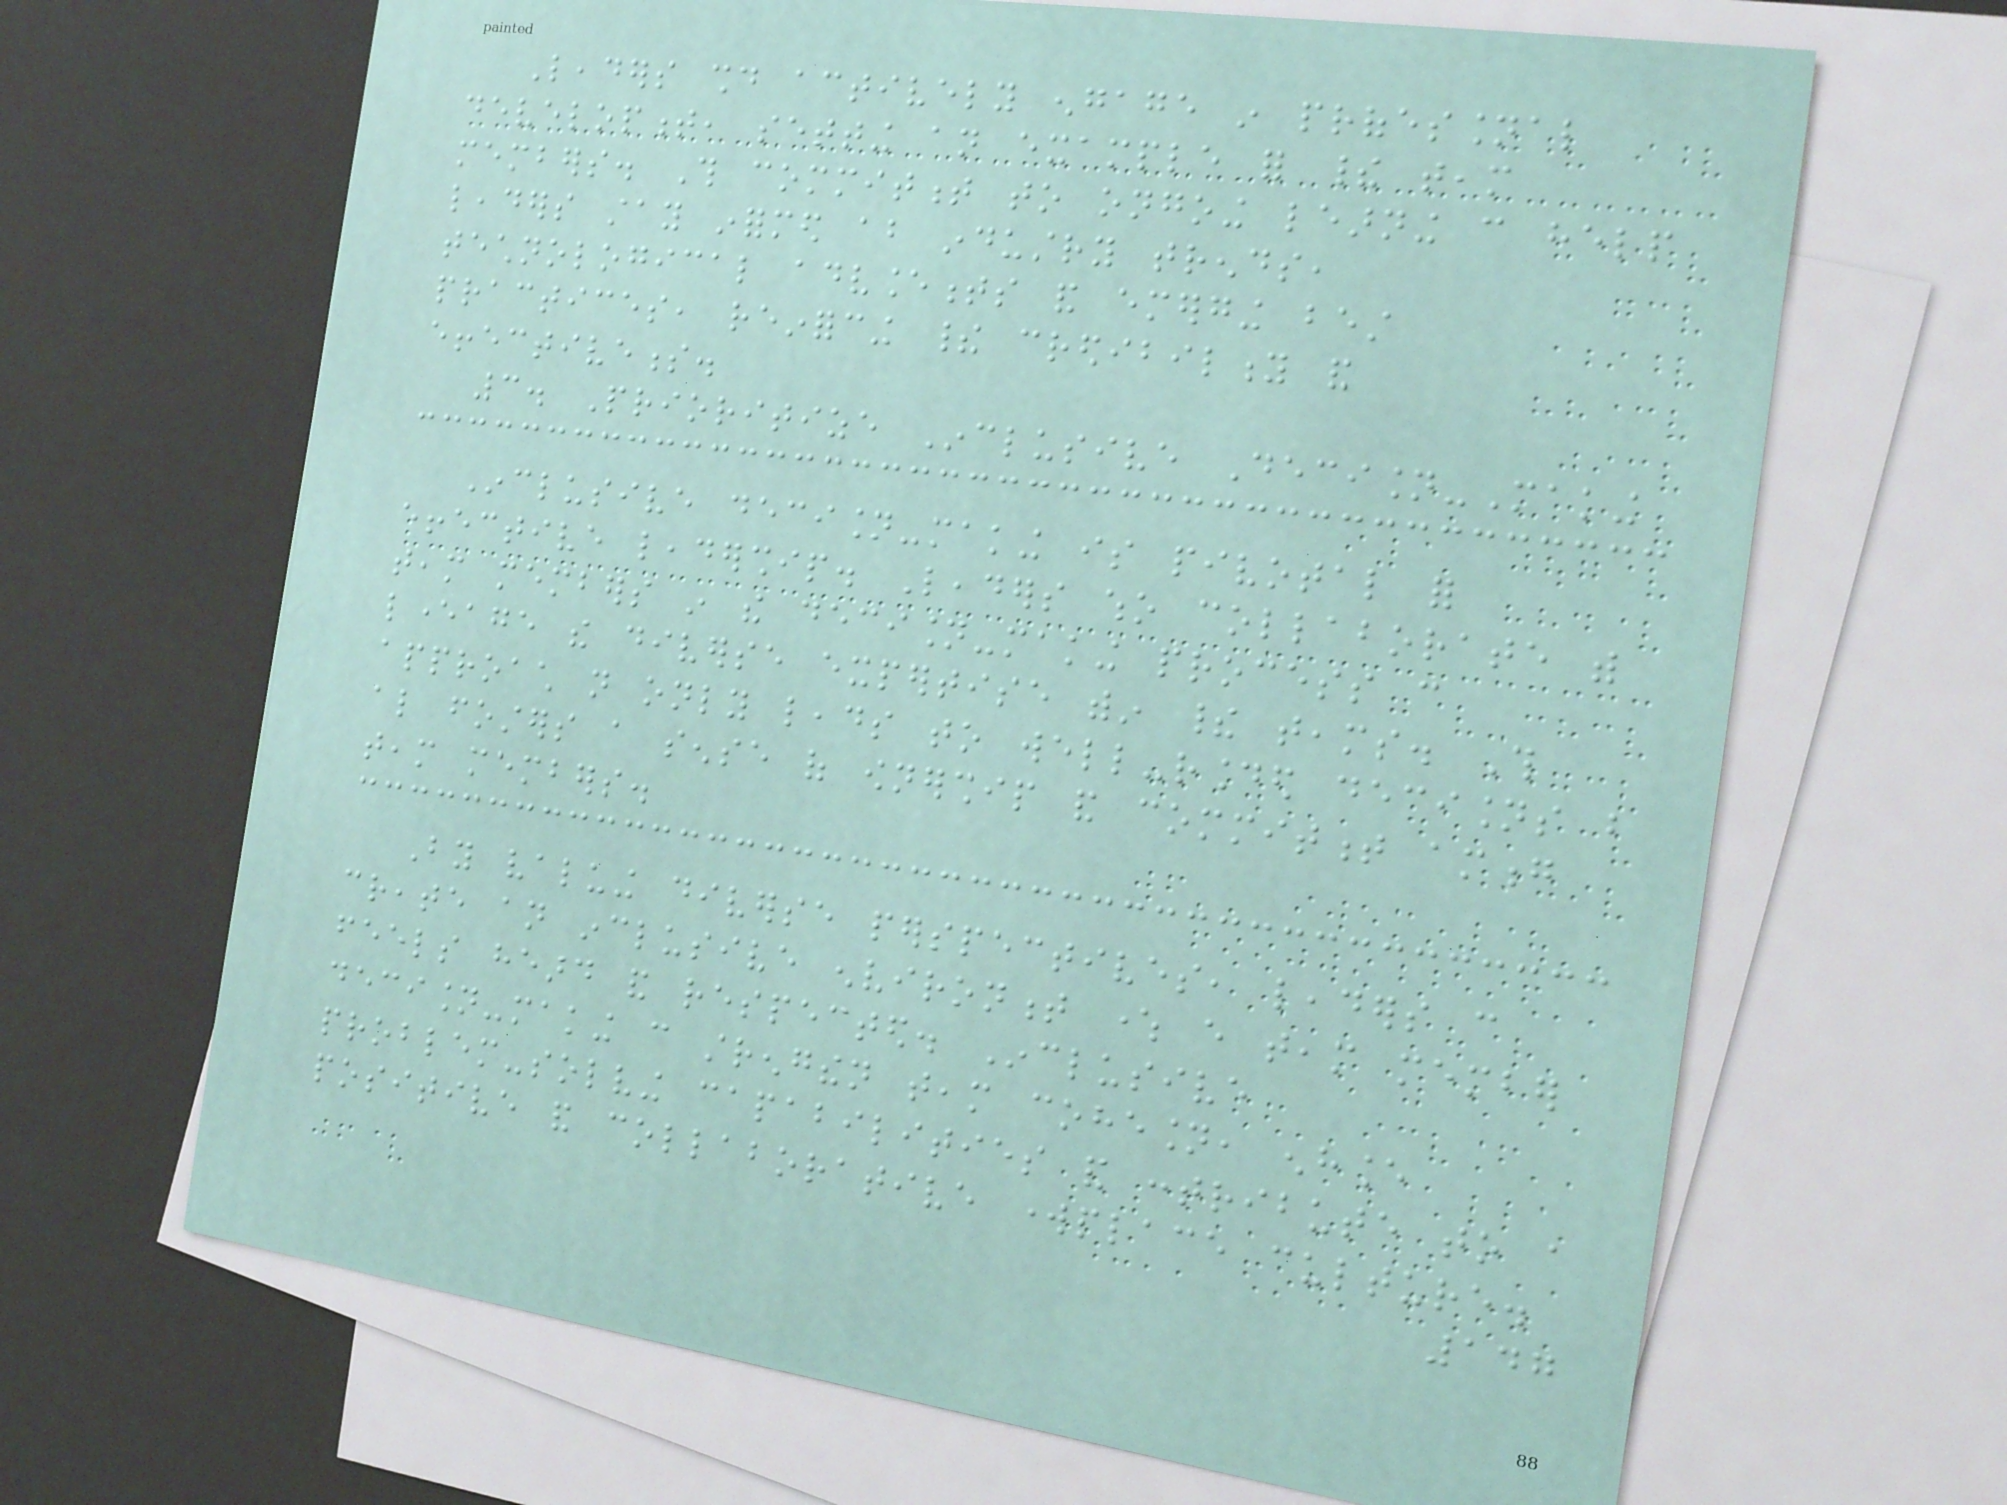Leaders should actively engage in professional
development, setting an example for their team
members. This commitment to ongoing learning can help
leaders stay informed about industry trends,
technological advancements and emerging best
practices, reinforcing their credibility and
effectiveness.
3. Prioritize Inclusive Decision-Making
Inclusive decision-making is pivotal for
effective leadership. Leaders who collaborate with
team members in the decision-making process can
leverage the diverse expertise within their teams. This
approach not only leads to well-rounded decisions but
also fosters a sense of ownership and commitment among
team members.
By valuing diverse perspectives, leaders can
create an inclusive environment where every team member
feels heard and respected. Inclusive
decision-making can strengthen team cohesion, enhance
problem-solving capabilities and contribute to a
positive and collaborative workplace culture.
147
